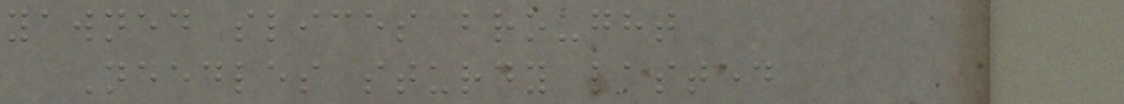yawned slices brought
Needles sturdy lasted
